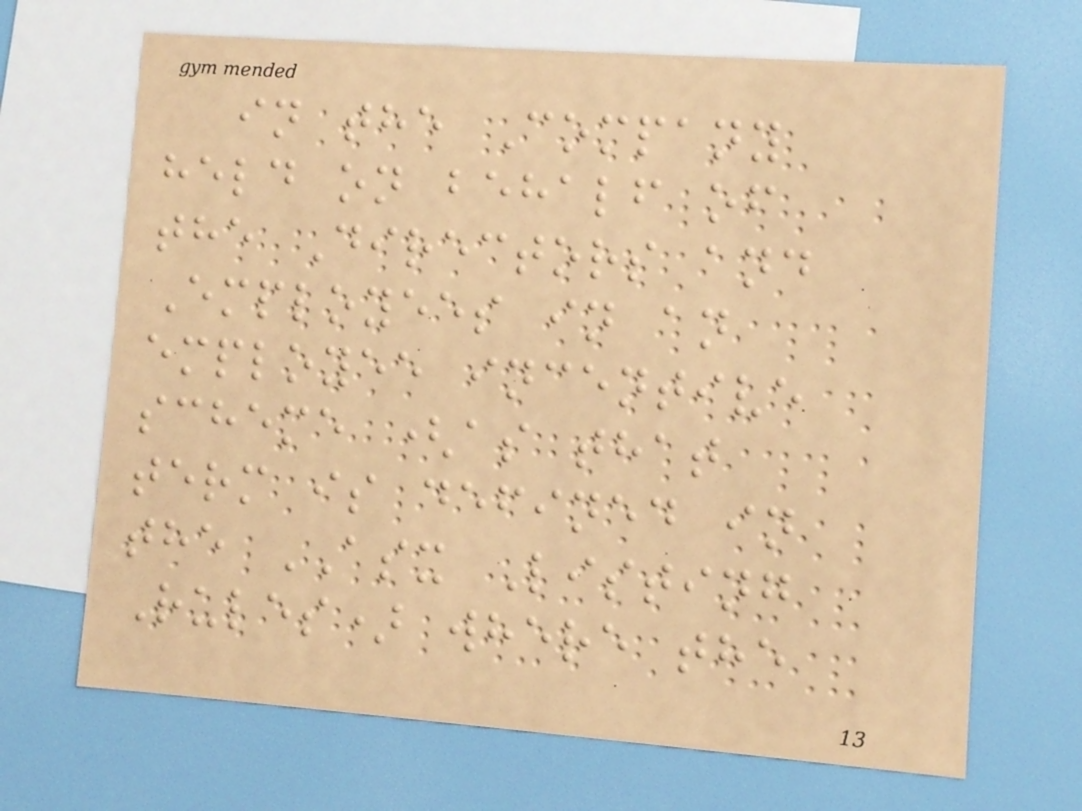in the Company
held on behalf of
the Directors and
Employees in an
employee incentive
scheme (as that
term is defined in
the ASX Listing
Rules) where the
